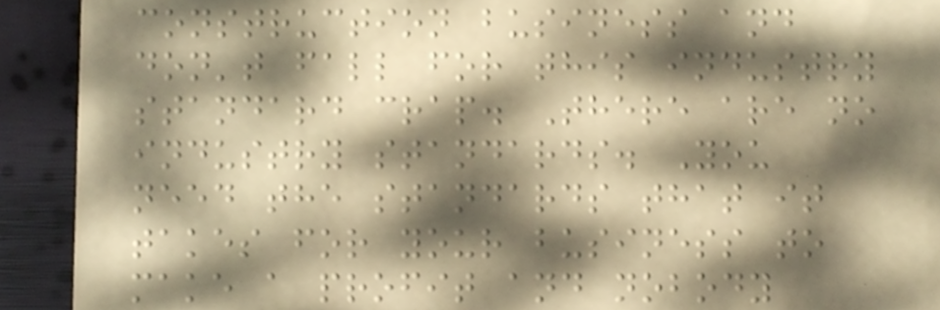construction business and
don't fall for this industry
standard crap. There are no
industry standards. You
need the standards that it
takes for your business to
make a profit and nobody
